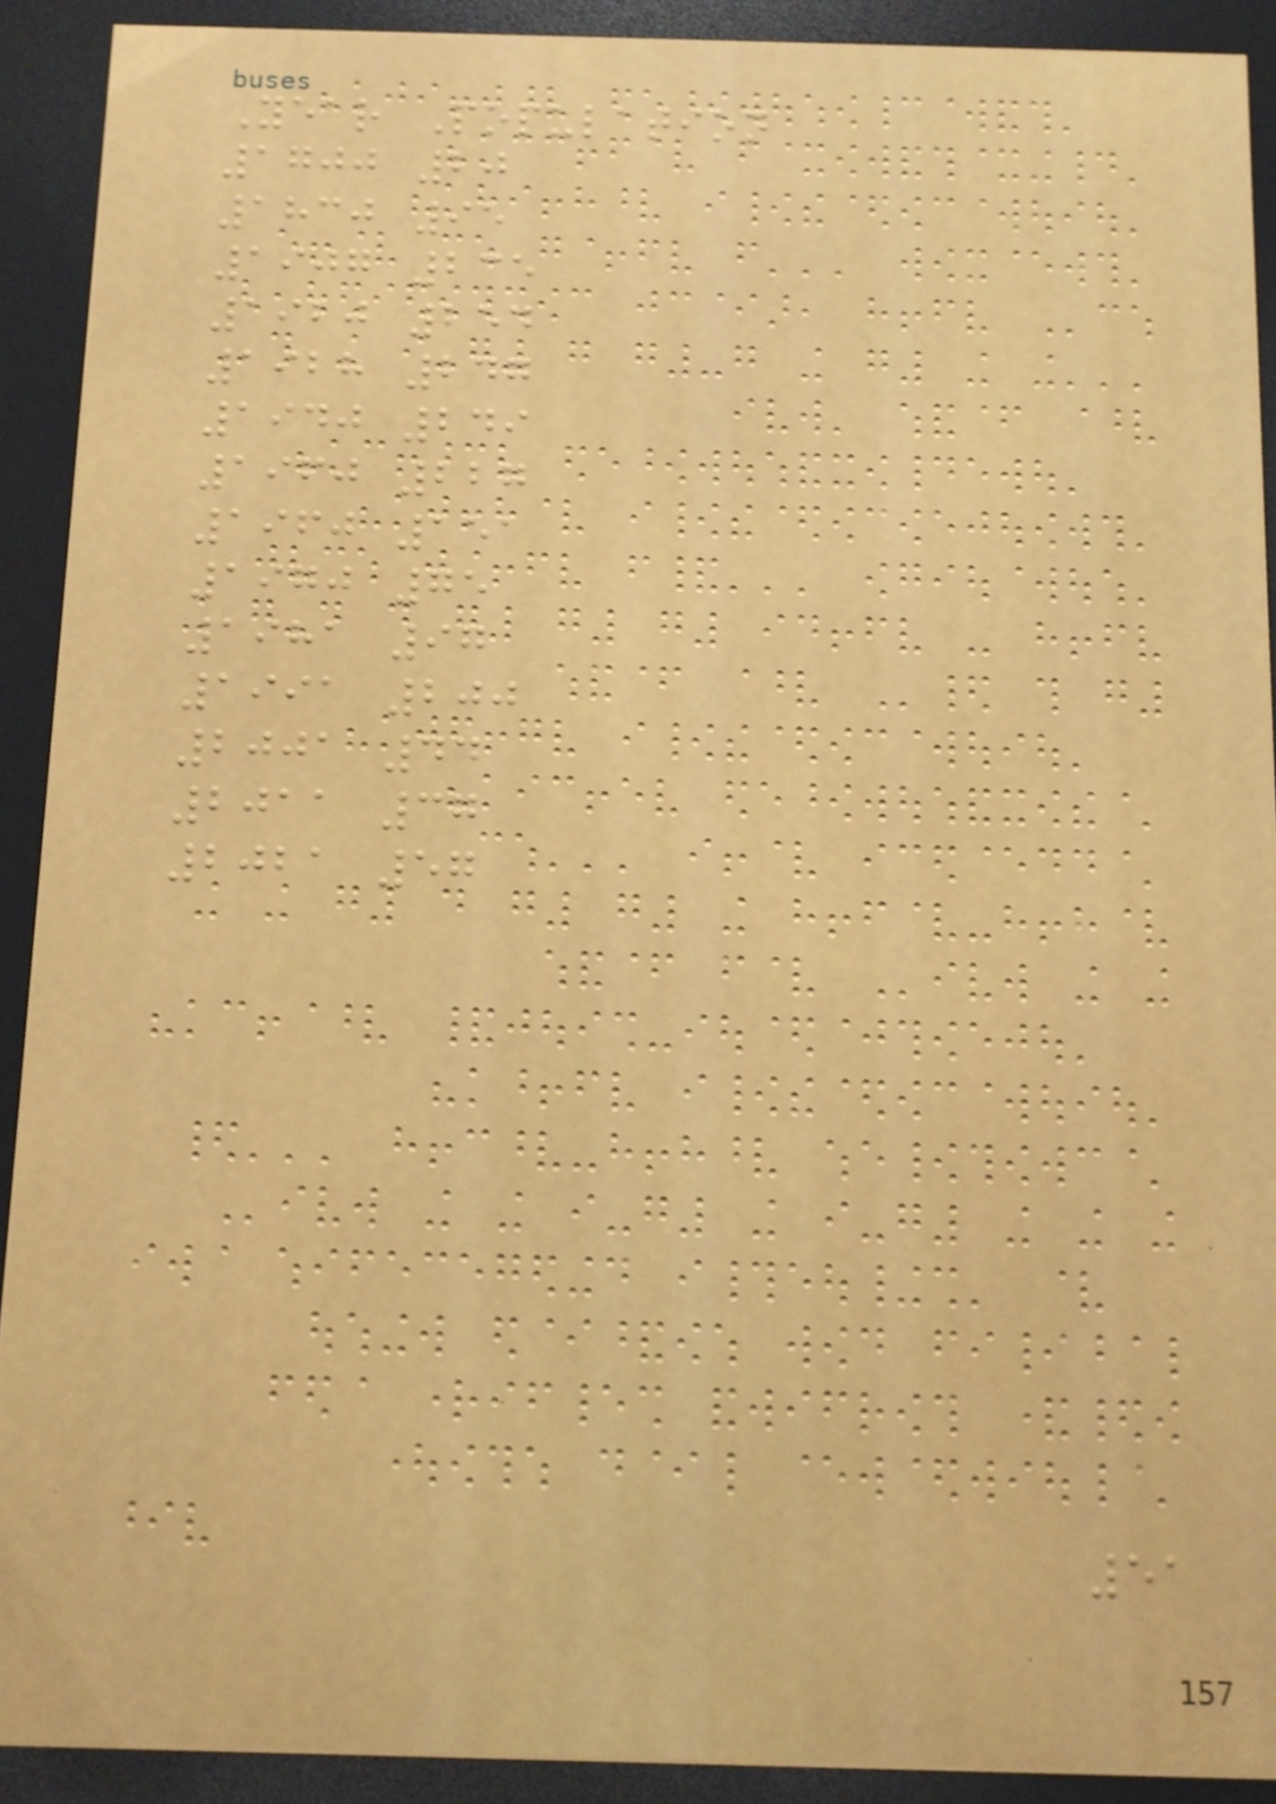Year Population
1700 20
1830 95
1907 235
1920 254
1928 247
1940 249
1960 227
1960 151
1970 75
1981 97
1991 200
2001 44
2011 37
2021 57
51
